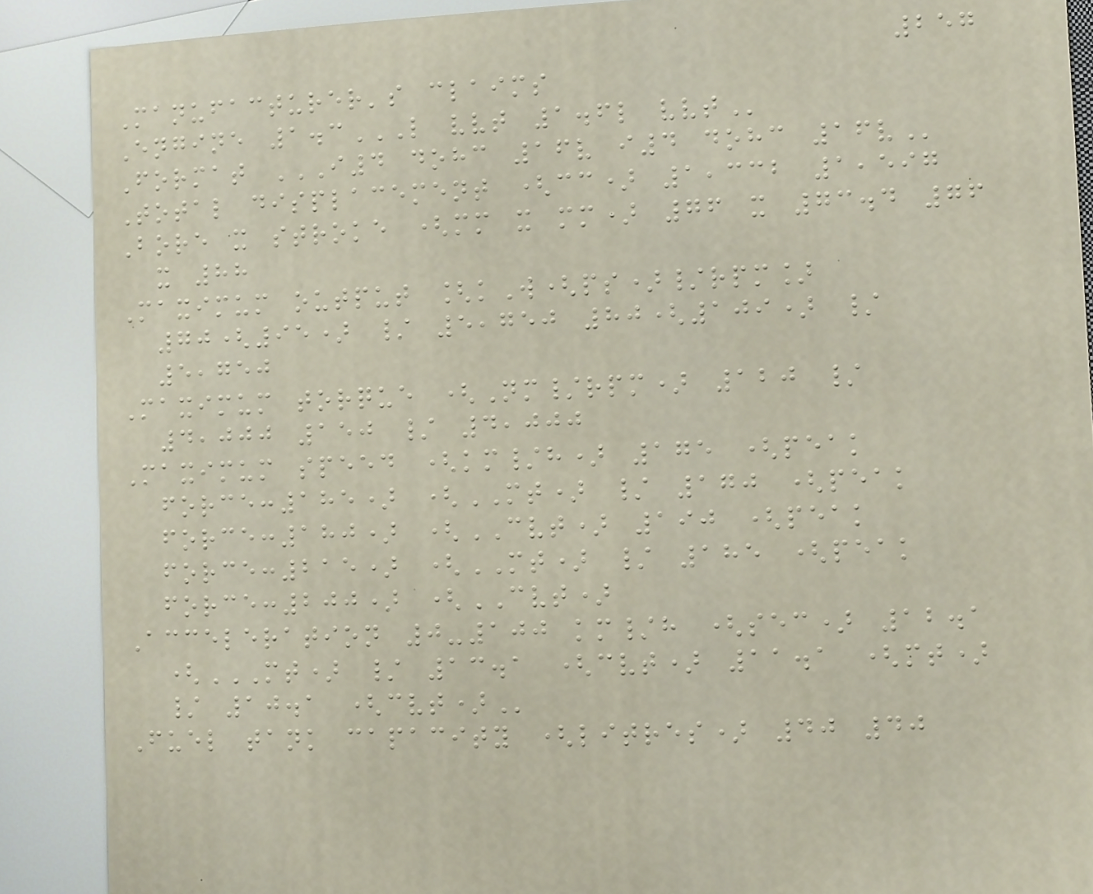257
Manufacturer's claims
Engine 1.3L VVT 1.6L VVT
Format I4 DOHC 16V I4 DOHC 16V
Total displacement (cc) 1,332 1,597
Bore x stroke (mm x mm) 76 x 73.4 76
x 88
Maximum output [kW(ps)/rpm]
70(95) / 5,750 80(109) /
5,750
Maximum torque (Nm/rpm) 120 /
4,000 150 / 4,000
Maximum speed (km/h) 175 (peak
force:185) (MT) / 170 (peak
force:180) (CVT) 190 (peak
force:215) (MT) / 185 (peak
force:200) (CVT)
Acceleration 0-100 km/h (sec) 12.1
(MT) / 13.1 (CVT) 11.1 (MT)
/ 10.1 (CVT)
Fuel tank capacity (litres) 40 40
